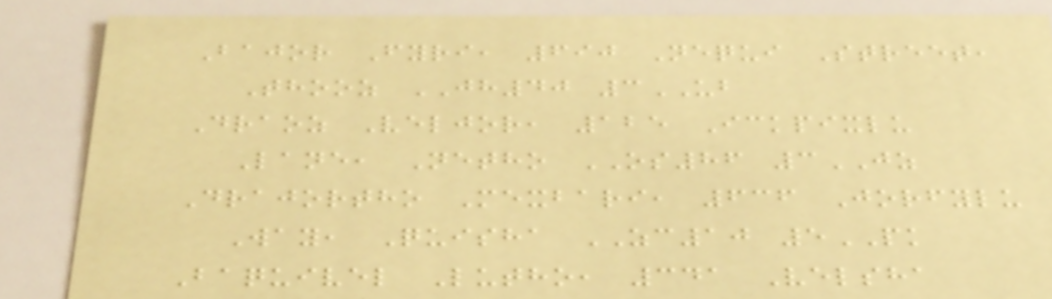Bajor Fyri, 690 Nequi Street,
Thooz JH40 3UB
Draoz Veljor, 125 Ickpixlu
Lane, Netho OS86 3JZ
Drajortho Mexbari, 636 Jorfylu
Way, Quisha ZC10 5PK
Baquivel Lutho, 341 Velsha
